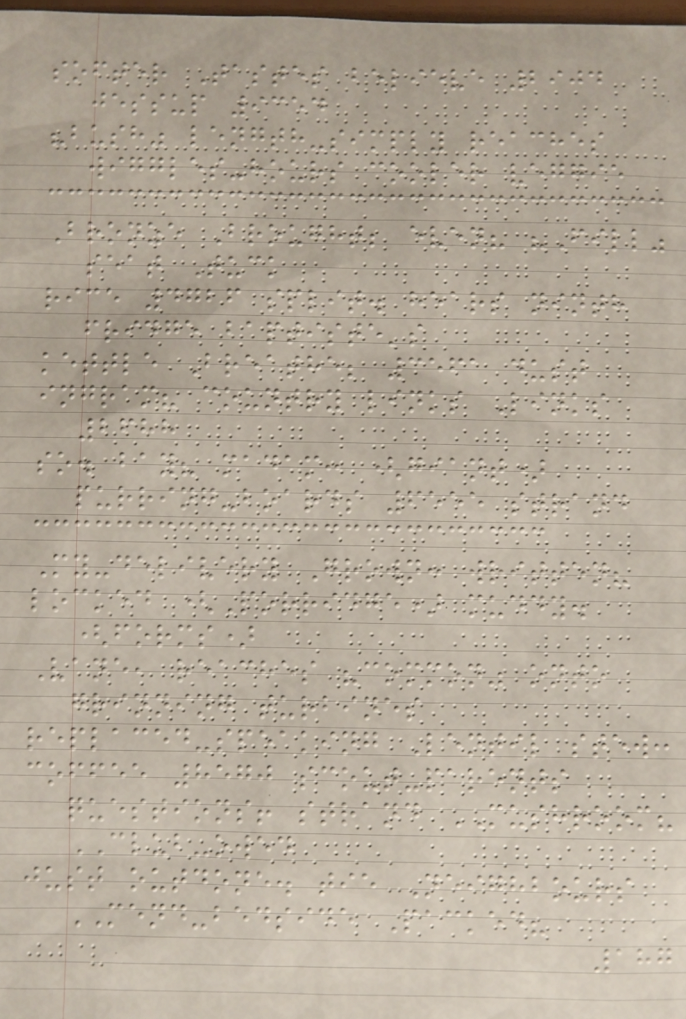softer Tastes believe 2904
jessup 9354
"bush" length-simply reaches
wiggles-hours cooler veggie
Bronze Brought; even? "Fill"
seat Tuck
rice 4726 split. hears ninth
fridge baptiste's
kettle Breathe; 3561 dust
ingram? country links Links
2688
so. bay? madam: (giant)
purring-boards 6555 strand
My-delivery Grown: written?
locked (Porridge) muddy.
(forms)
Vane, reaches "common" onto
grinning turbines
replaced-speaking Lentil stew:
coffee 8570 scout-parents
questions! strand MUSHROOM?
CLUB-owed
just outdone. tie Neighbours
MEND-bedside Packed?
187
